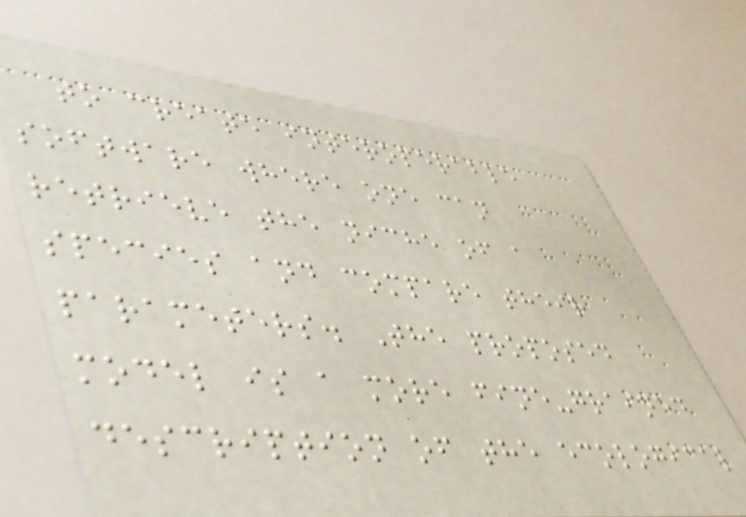to create interoperable
software where one can
retrieve the niche of a
species and compare their
parameters. The proposed
model is a more fine-grained
description of the ecological
